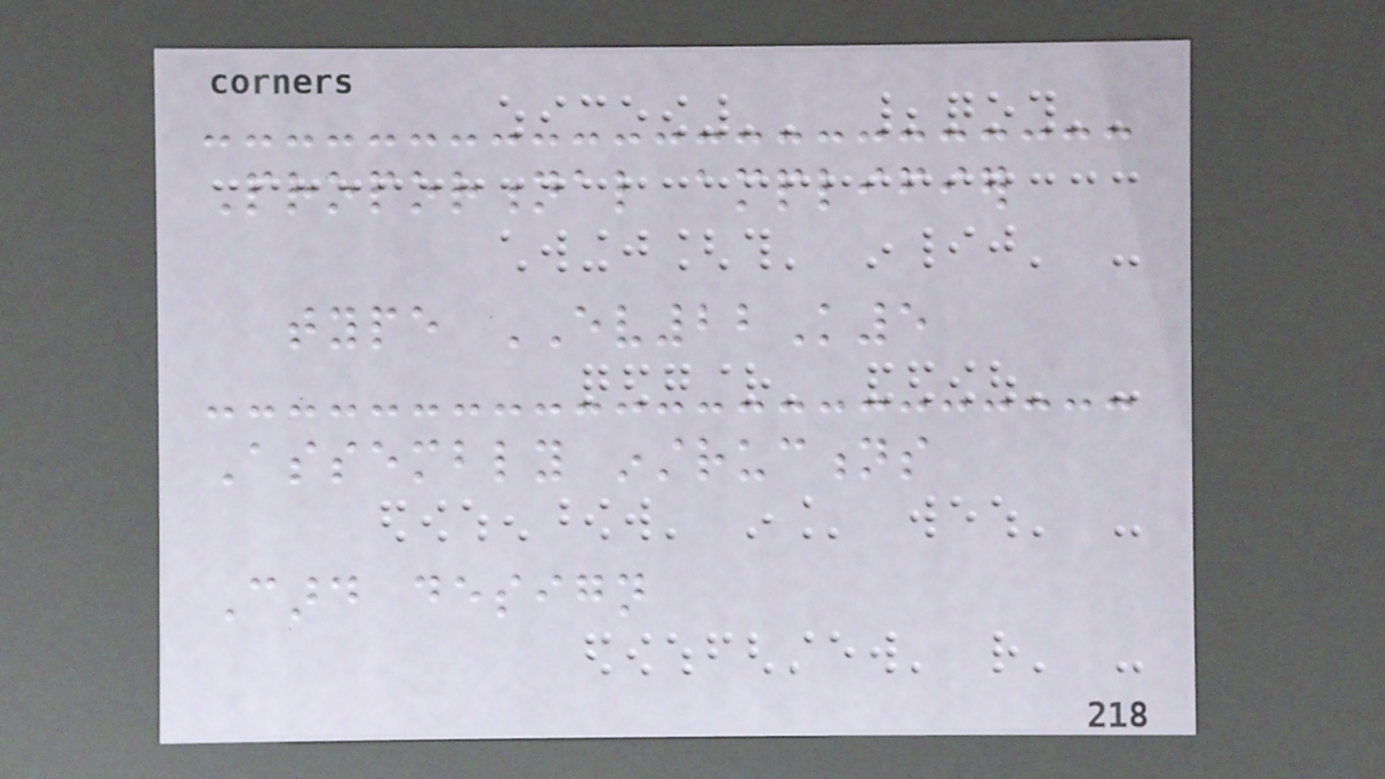Proportional amplifier
type EV22K5
Assembly instructions
Card design
